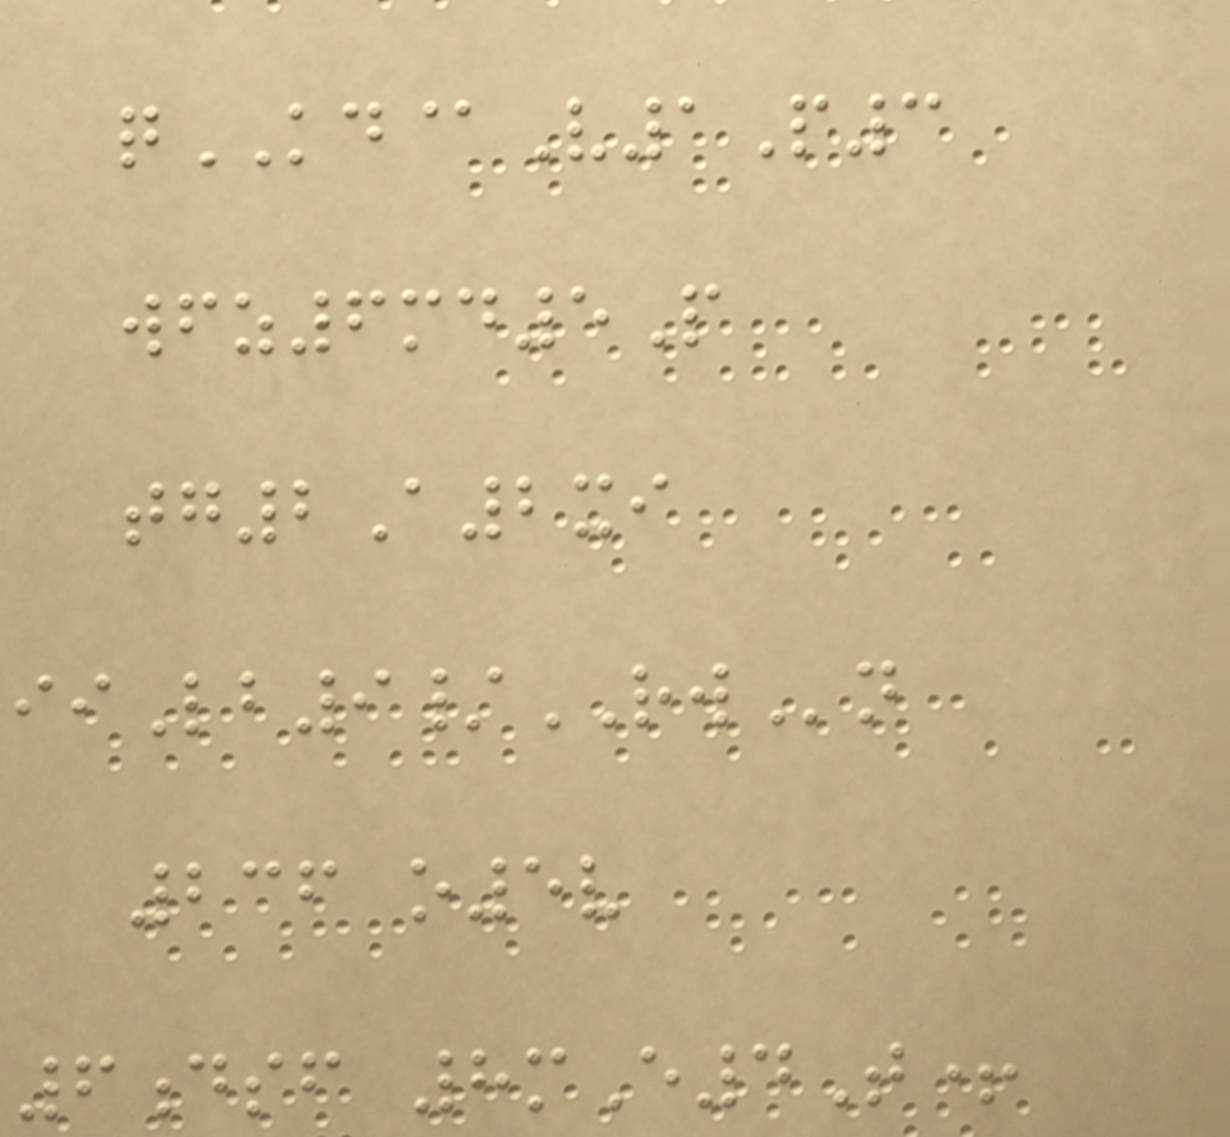qKD@V1P3
wfz6md5P
tg2A2xi
iiLb9/RWn
236 o5v
6dsf 8mE4T+
